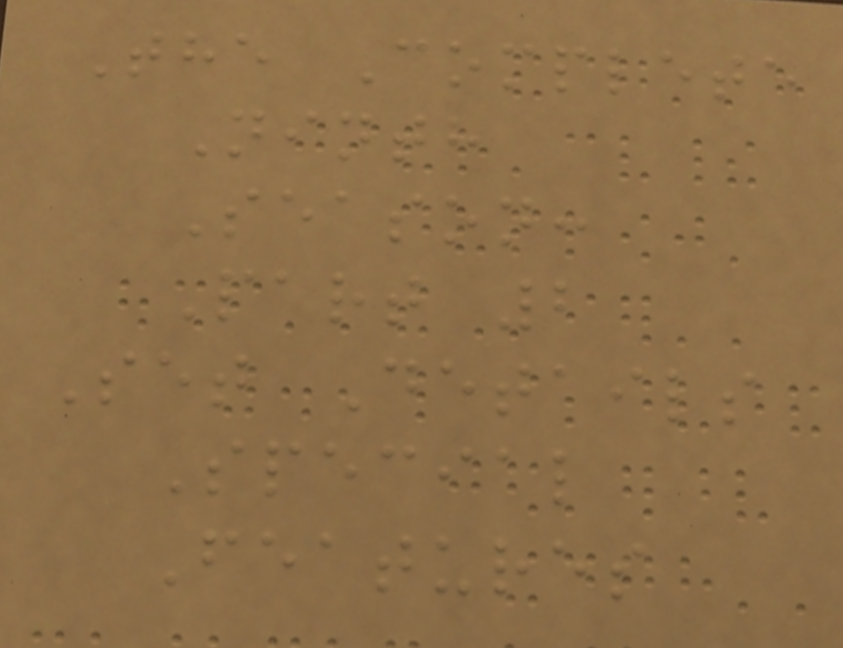The Complete
Ninth
Season:
Part 2
Set Details
Special
Features
